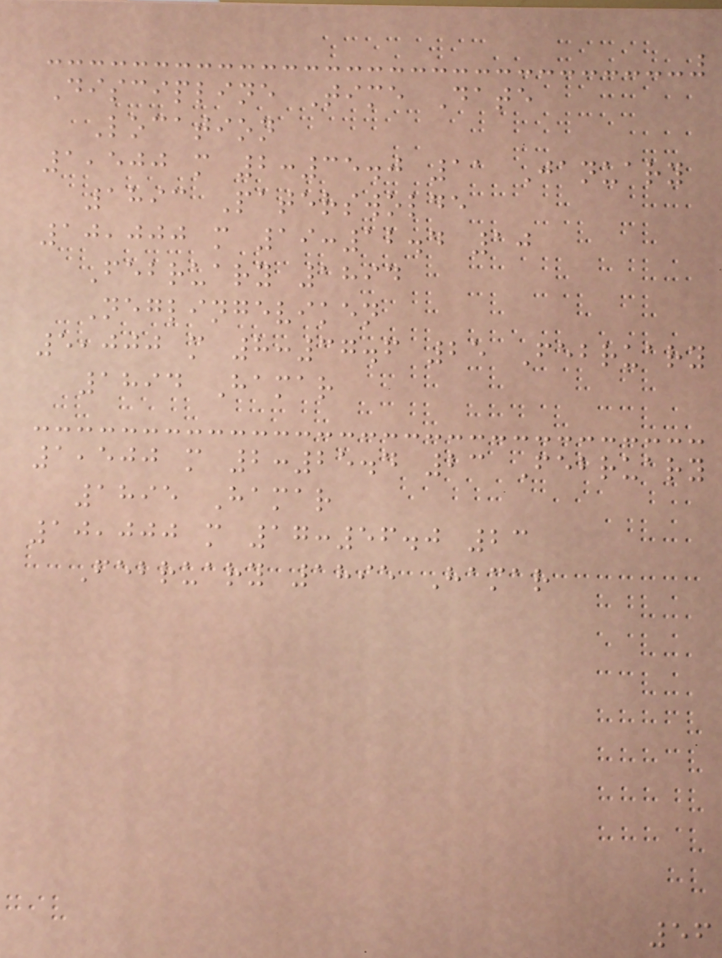Discipline Time Date
Location
1,500 m 2:35.0 11 January
1893 Paterswolde
10,000 m 19:12.4 10
February 1894
Neglingeviken
5,000 m 8:37.6 25 February
1894 Hamar
1,500 m 2:25.4 23 February
1895 Hamar
10,000 m 17:56.0 23
February 1895 Hamar
56
